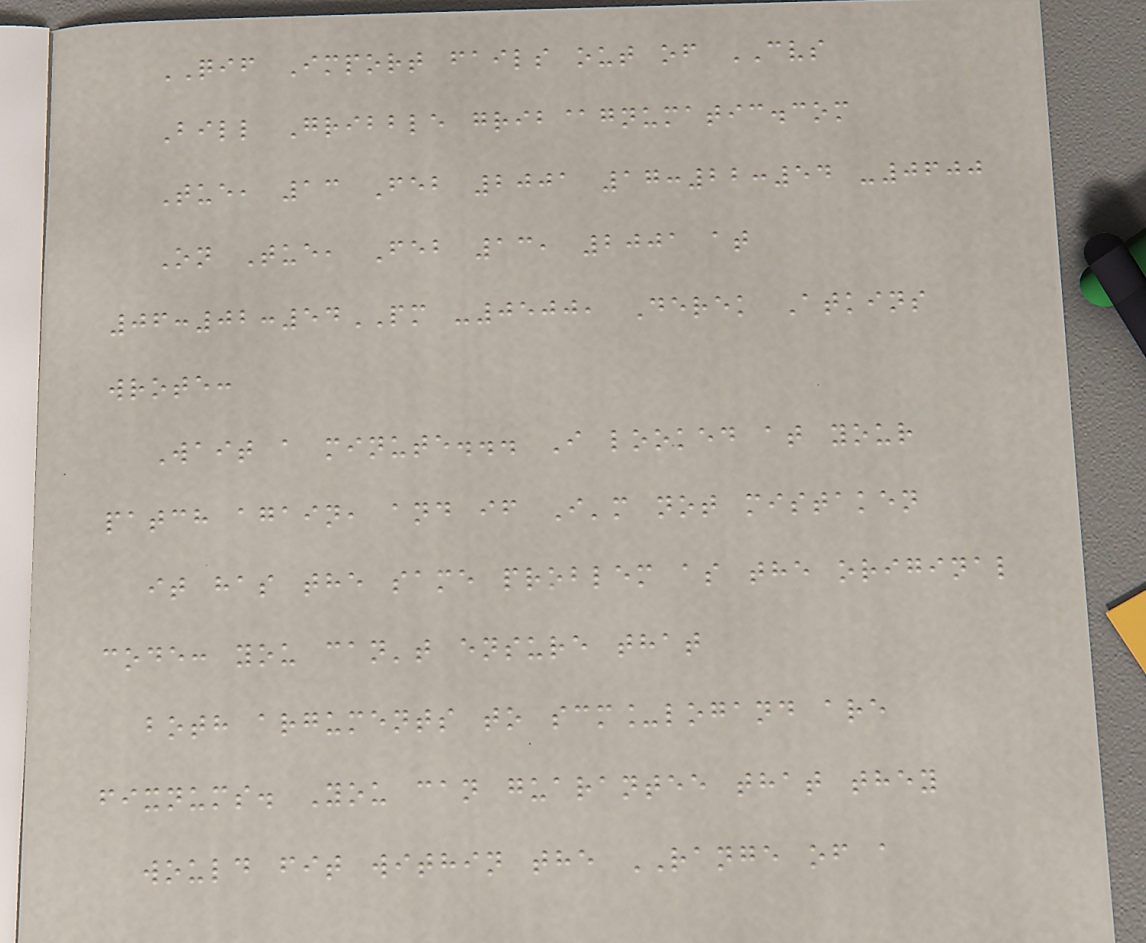QIF Import fails out of CVS
Bill Gribble grib@gnumatic.com
Tue, 13 Feb 2001 17:22:54 -0600
On Tue, Feb 13, 2001 at
06:02:54PM -0500, Derek Atkins
wrote:
Wait a minute... I looked at your
patch again, and if I'm not mistaken
it has the same problem as the original
code: you can't ensure that
both arguments to scm_logand are
fixnums. You can guarantee that they
would fit within the RANGE of a
